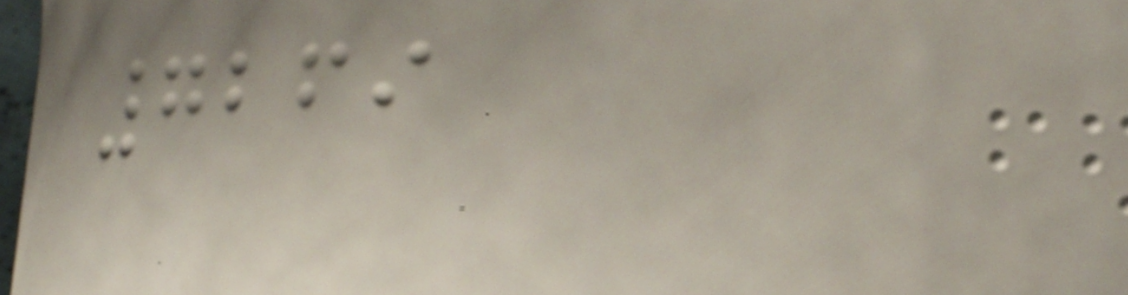7269
